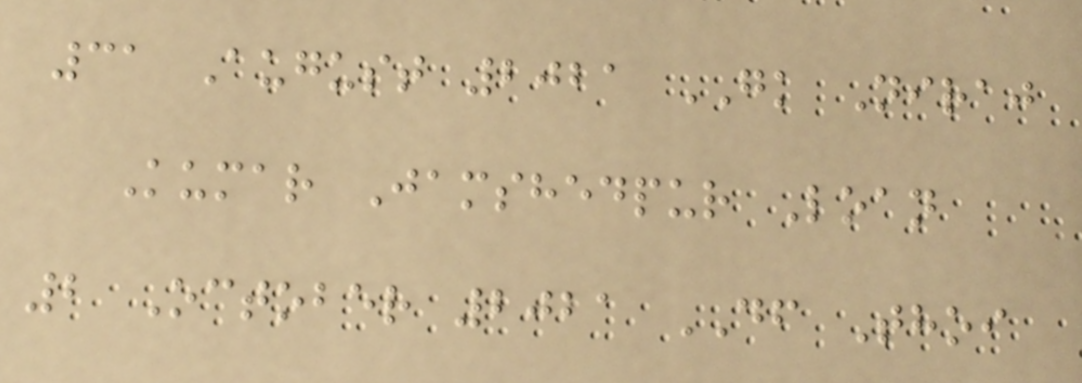31 August 2021 GK Niraj
Kumar Jamshedpur Loan
2 October 2021 DF Thoi
